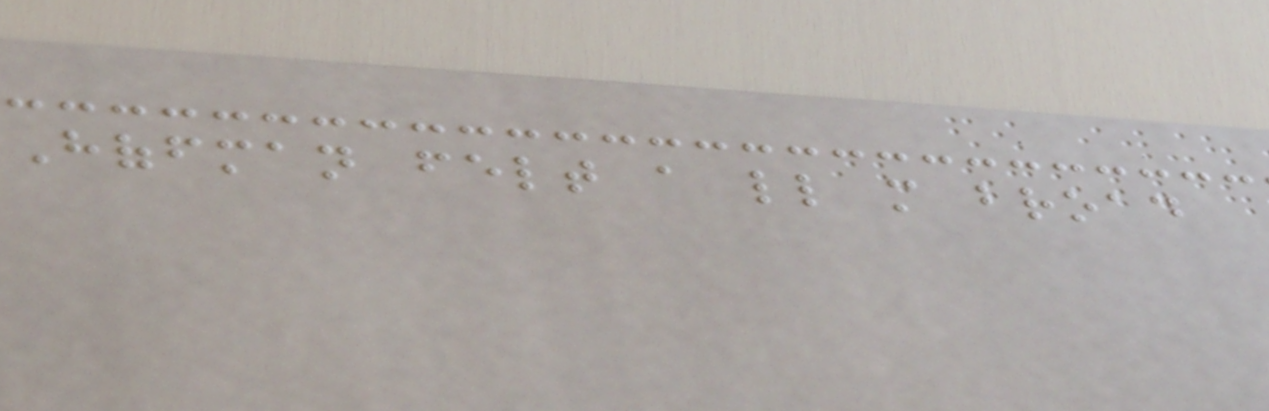Hoffman felt a little more broad
